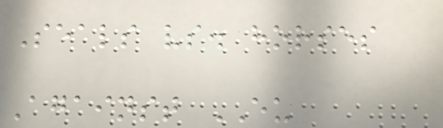Seals vs. horses
Against EU
